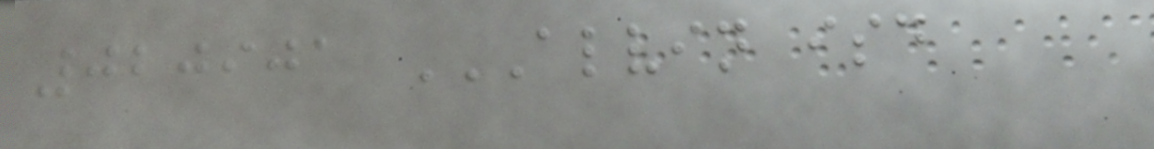020901 ALVIN ISD
